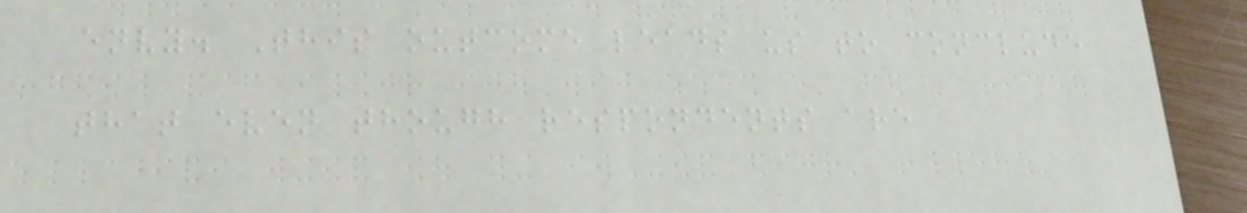envy. This outcome leads us to conclude
that even though respondents are
